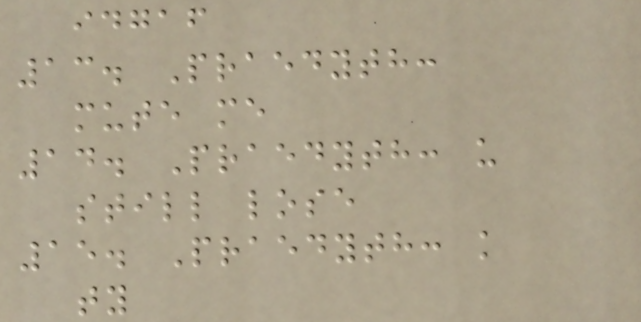idgaf
13. Praedyth:
mute me
14. Praedyth: u
still lose
15. Praedyth: k
ty
